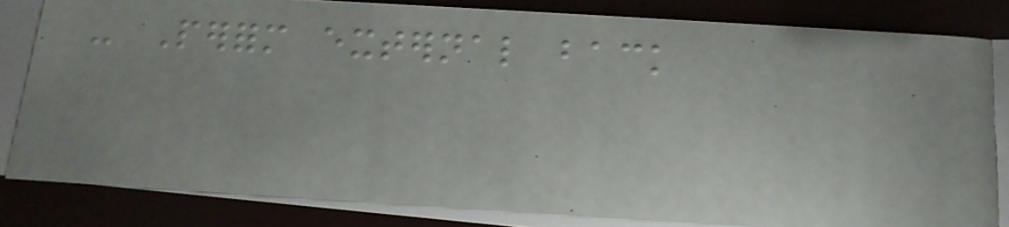- Perform external back
